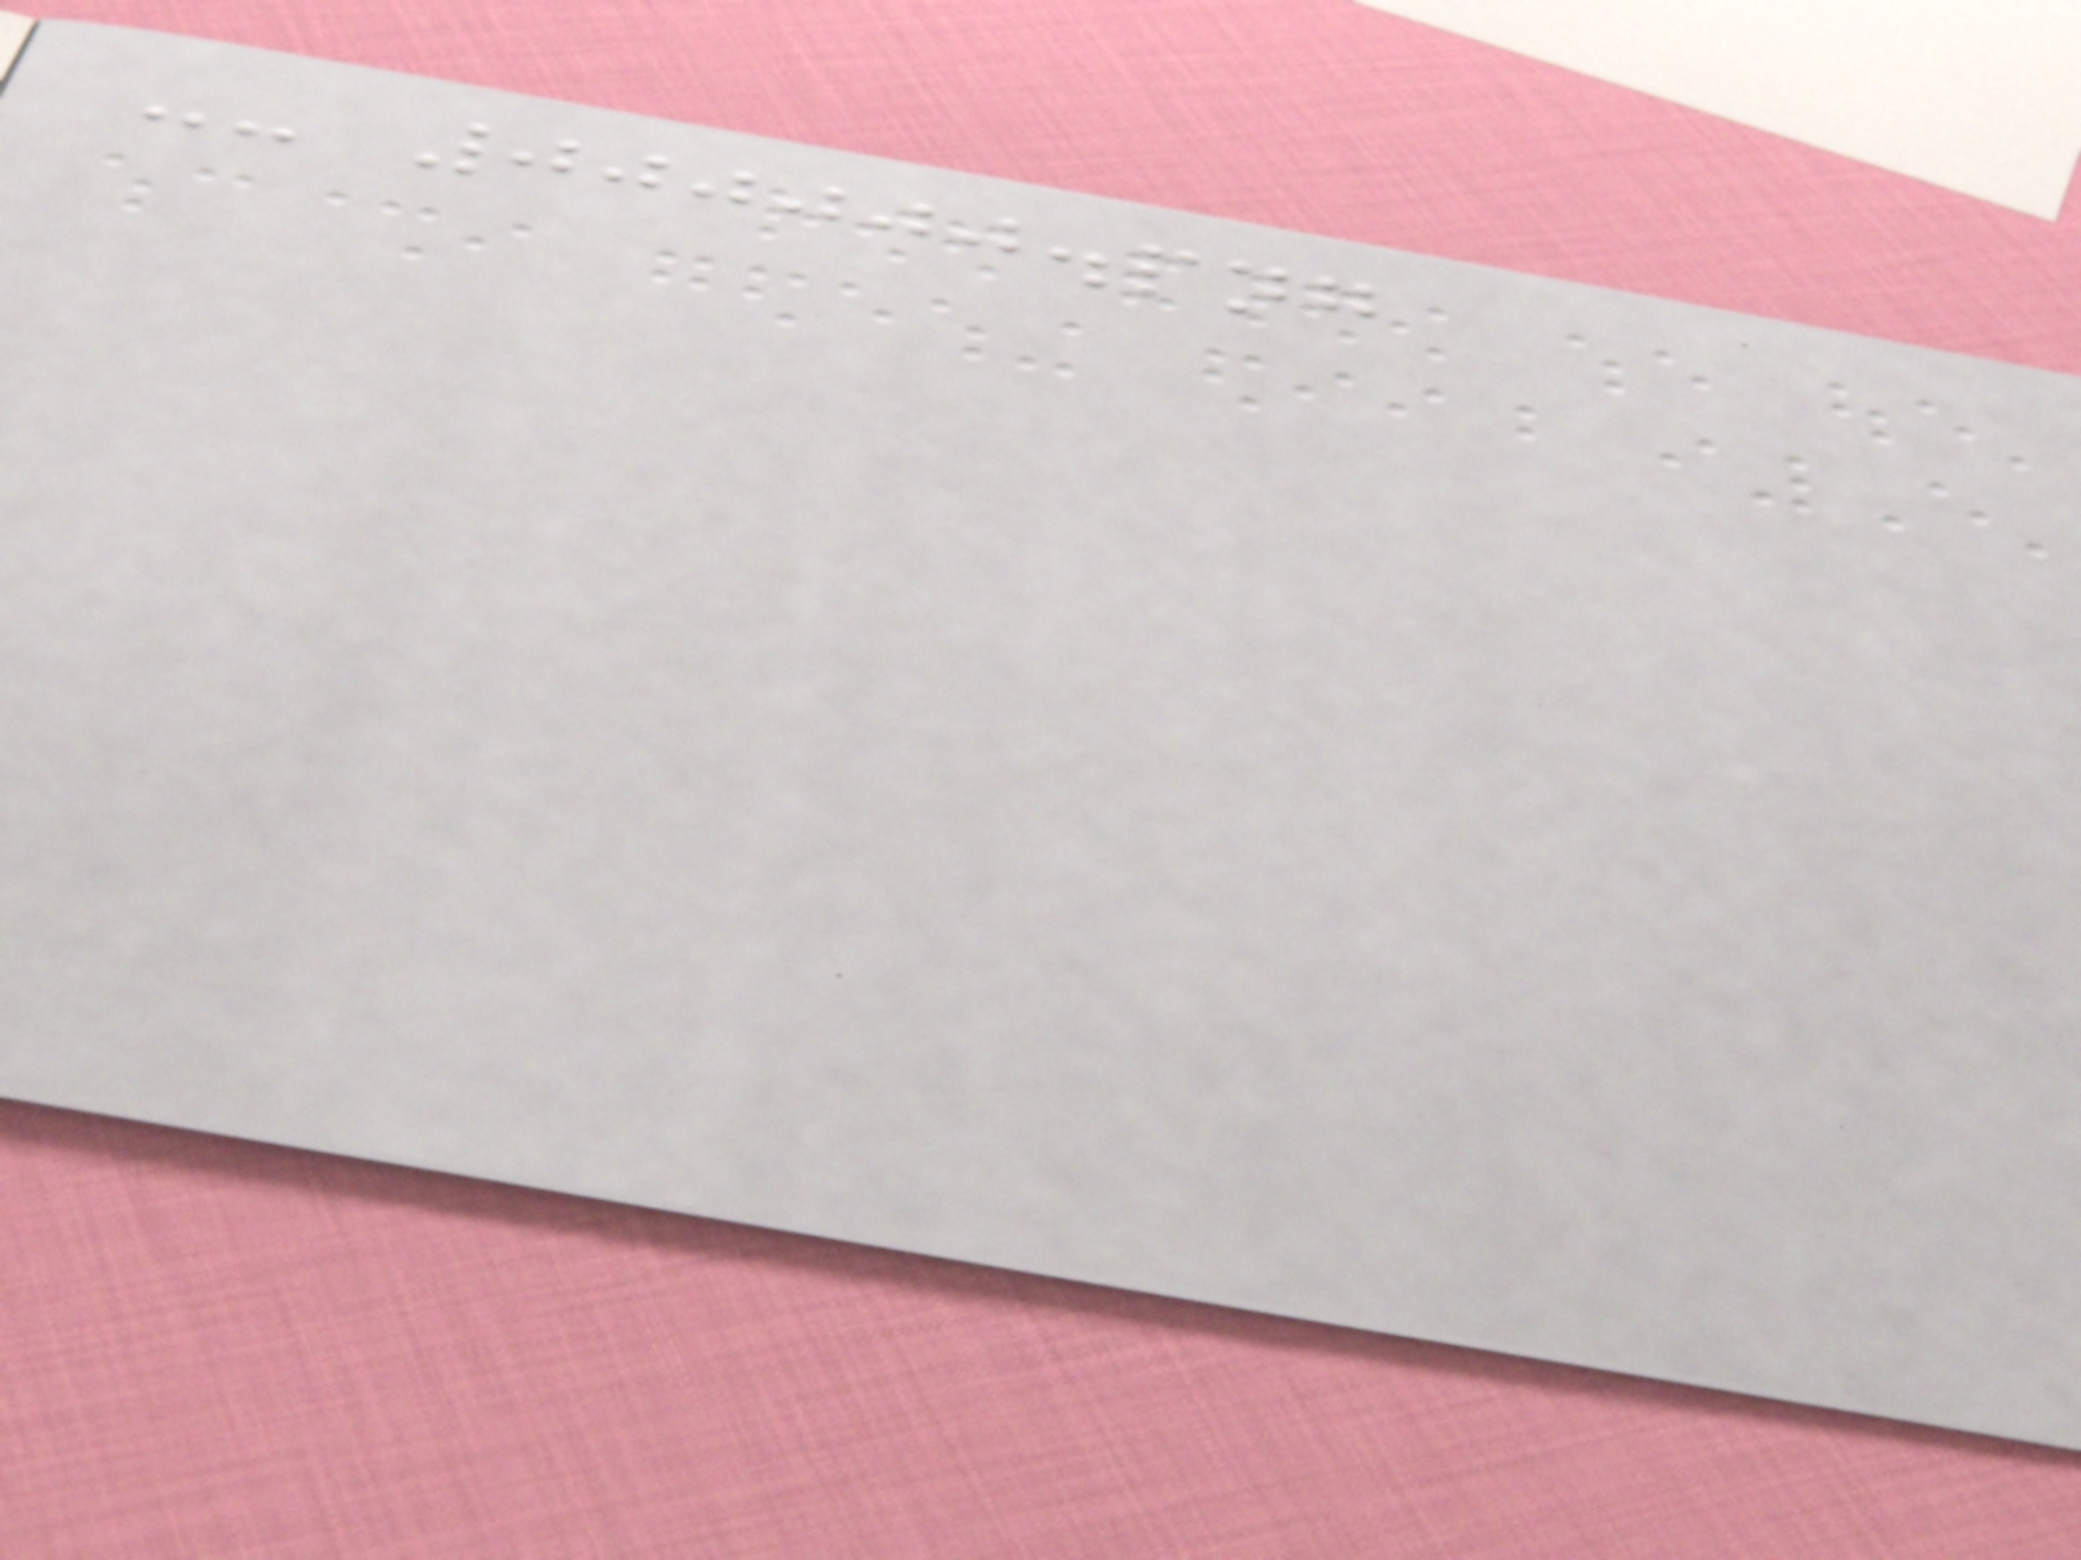-- 000000.png
